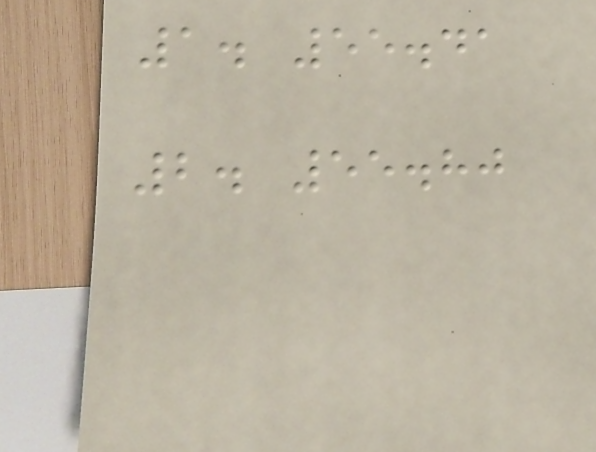1. 55.41
2. 55.80
